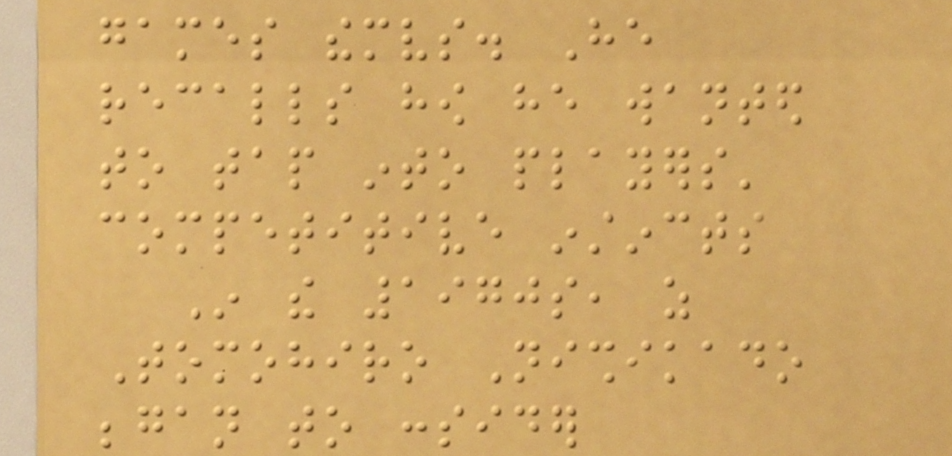games themselves. He
recalls how he wanted
to tap into players'
competitive instincts
In the 1970s, as
Tomohiro Nishikado
began to consider
